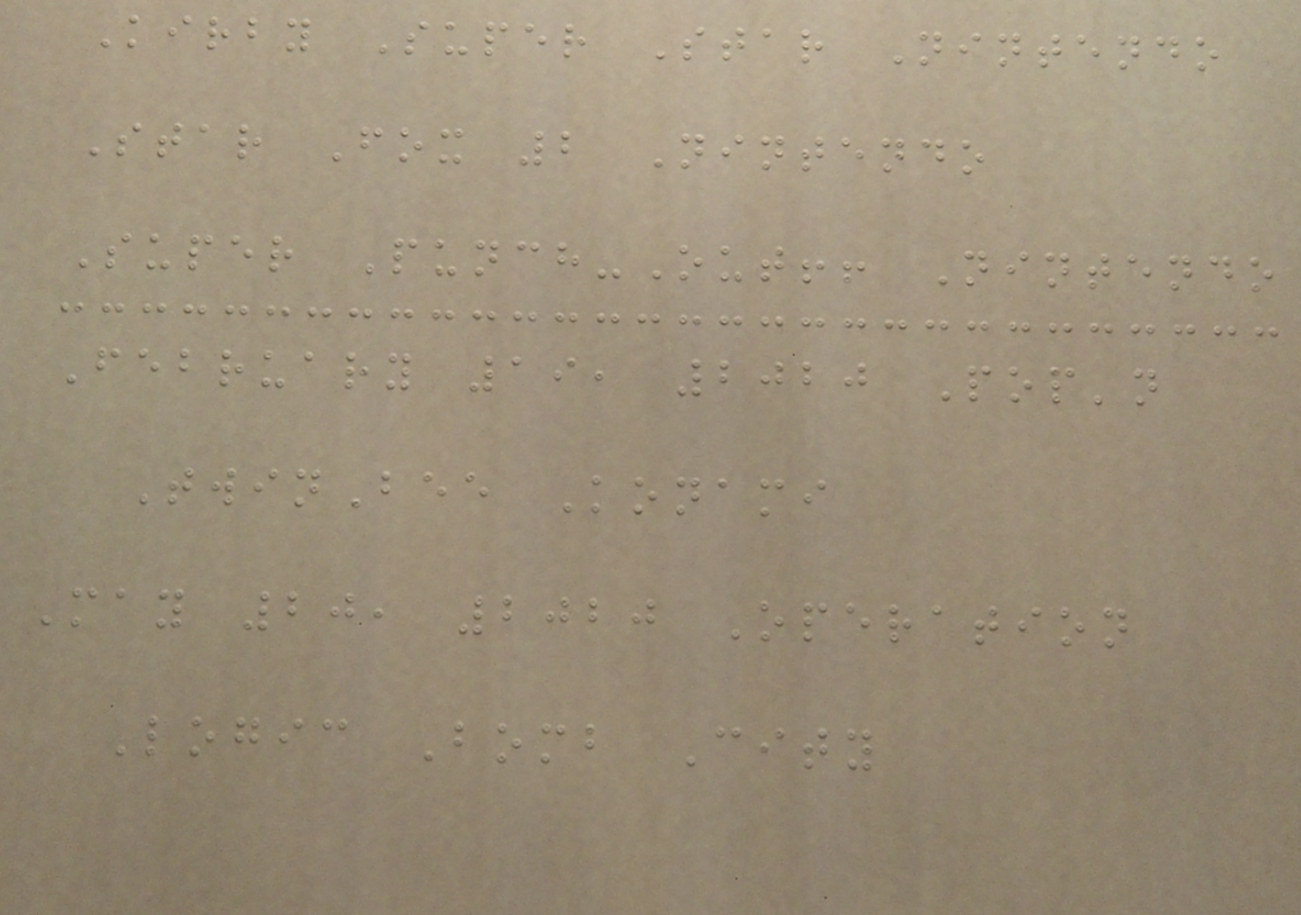Kirby Super Star Nintendo
Star Fox 2 Nintendo
Super Punch-Out!! Nintendo
February 19, 2020 Pop'n
TwinBee Konami
May 20, 2020 Operation
Logic Bomb City
